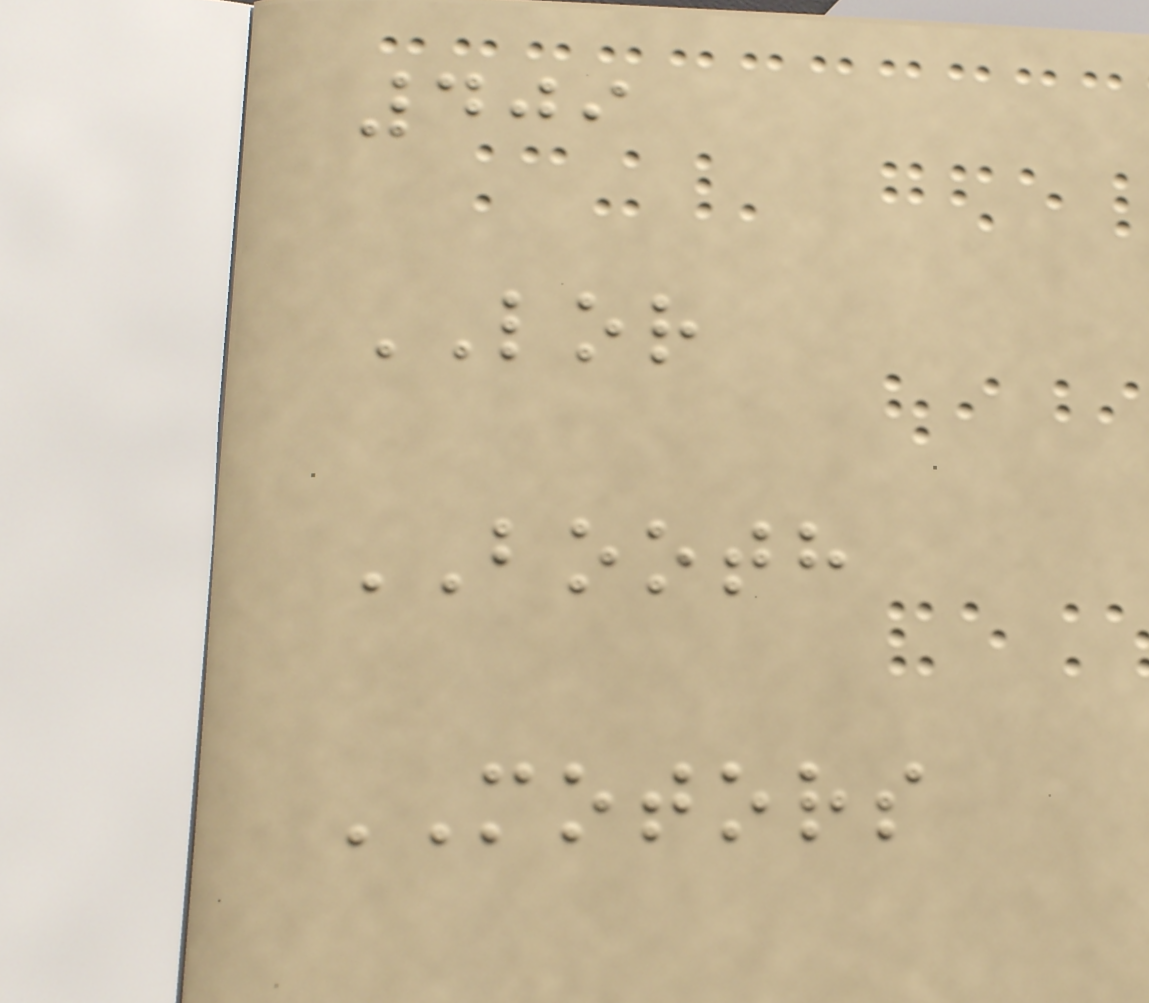409
LOR
BOOTH
MOTORS
